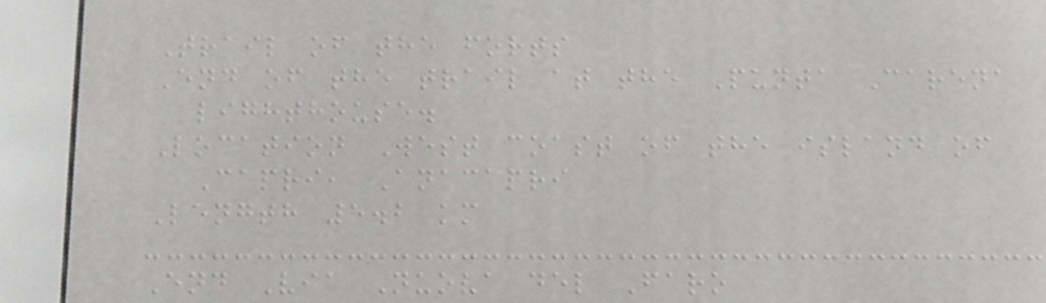Trail of the forts
End of the trail at the Punta Carena
lighthouse.
Location West coast of the island of
Capri, Anacapri
Length 5.2 km
End Via Nuova del Faro
